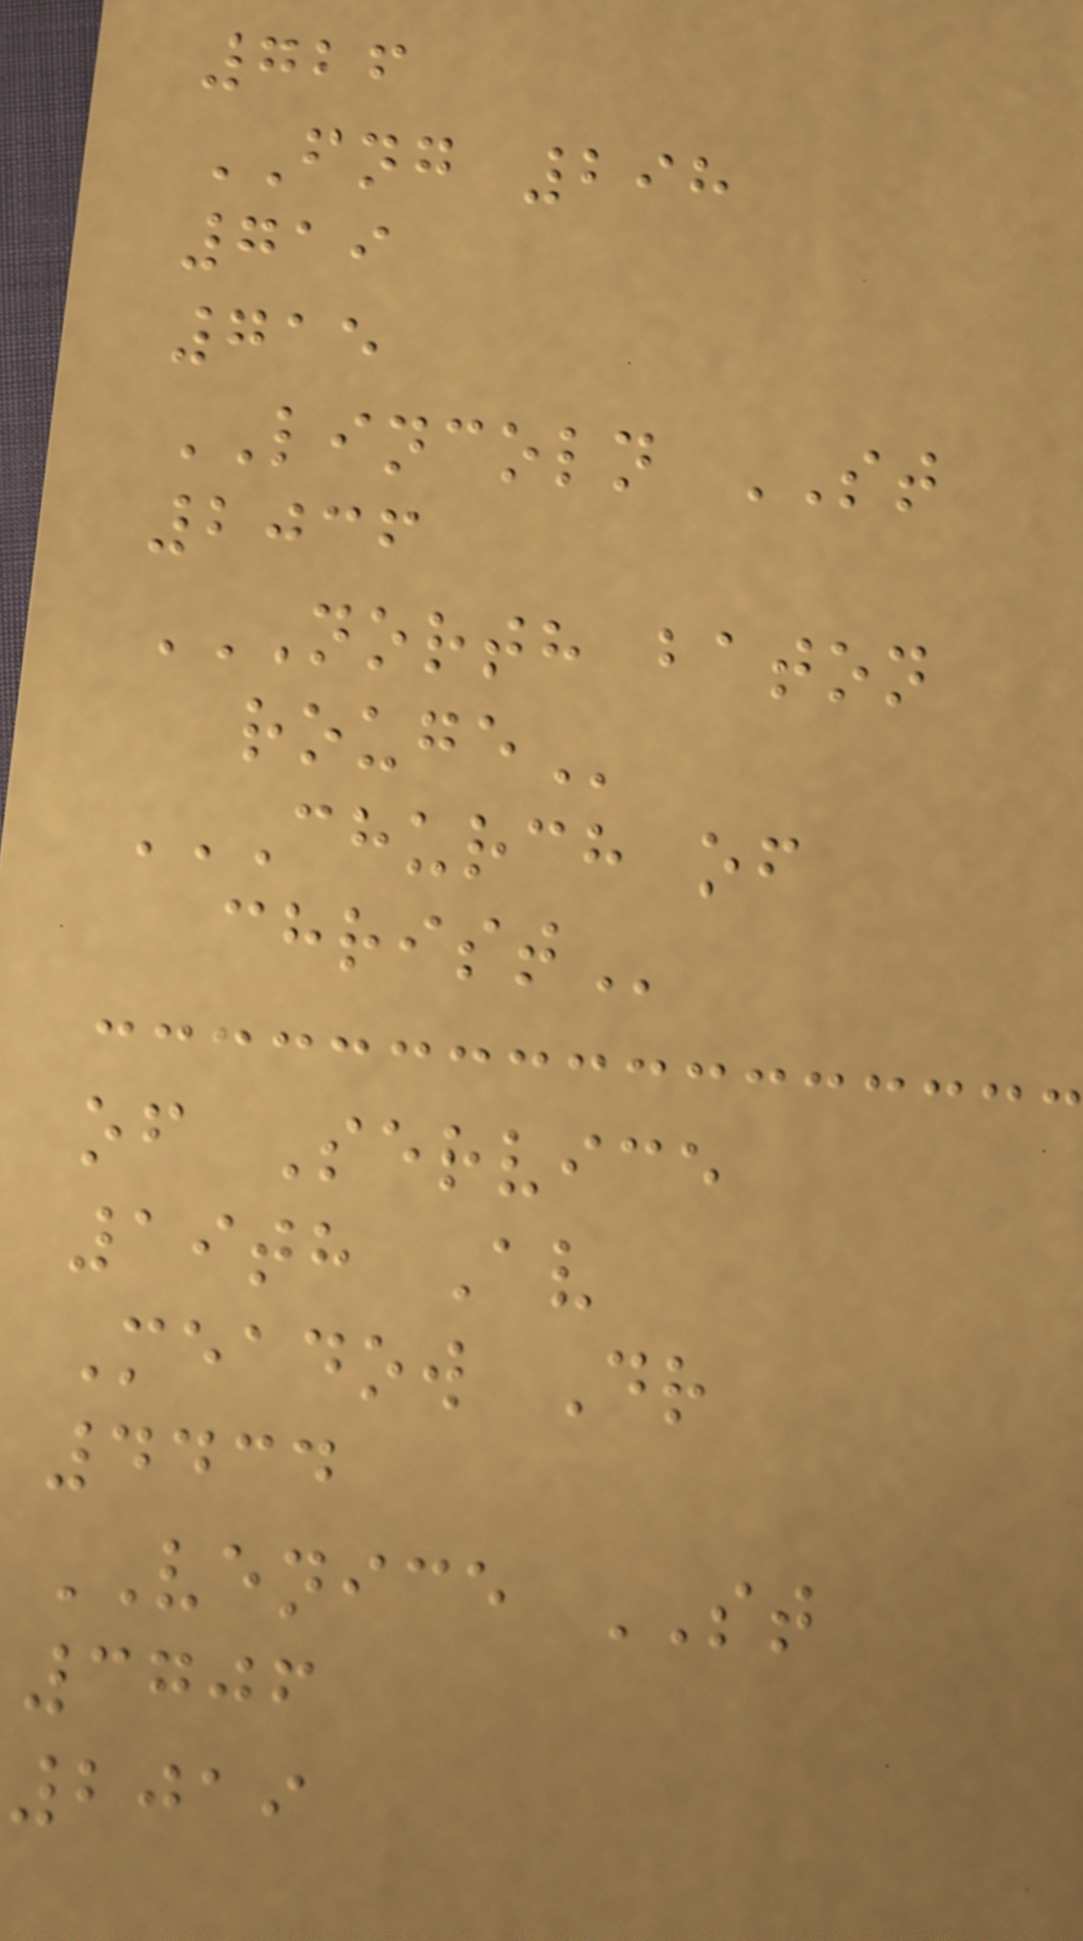726
FNG 298
719
715
LINCOLN ST
2036
NORTH BATON
ROUGE
CHURCH OF
CHRIST
of Service
19th Av
Meadow Dr
4434
VENICE ST
3706
2019
